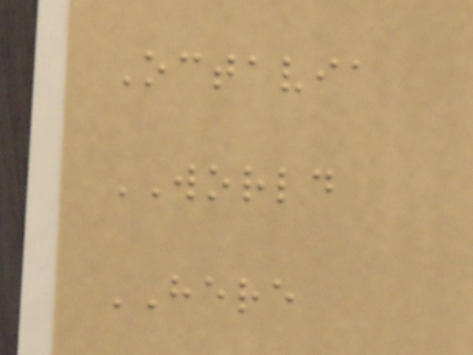Octavia
WORLD
HERE
